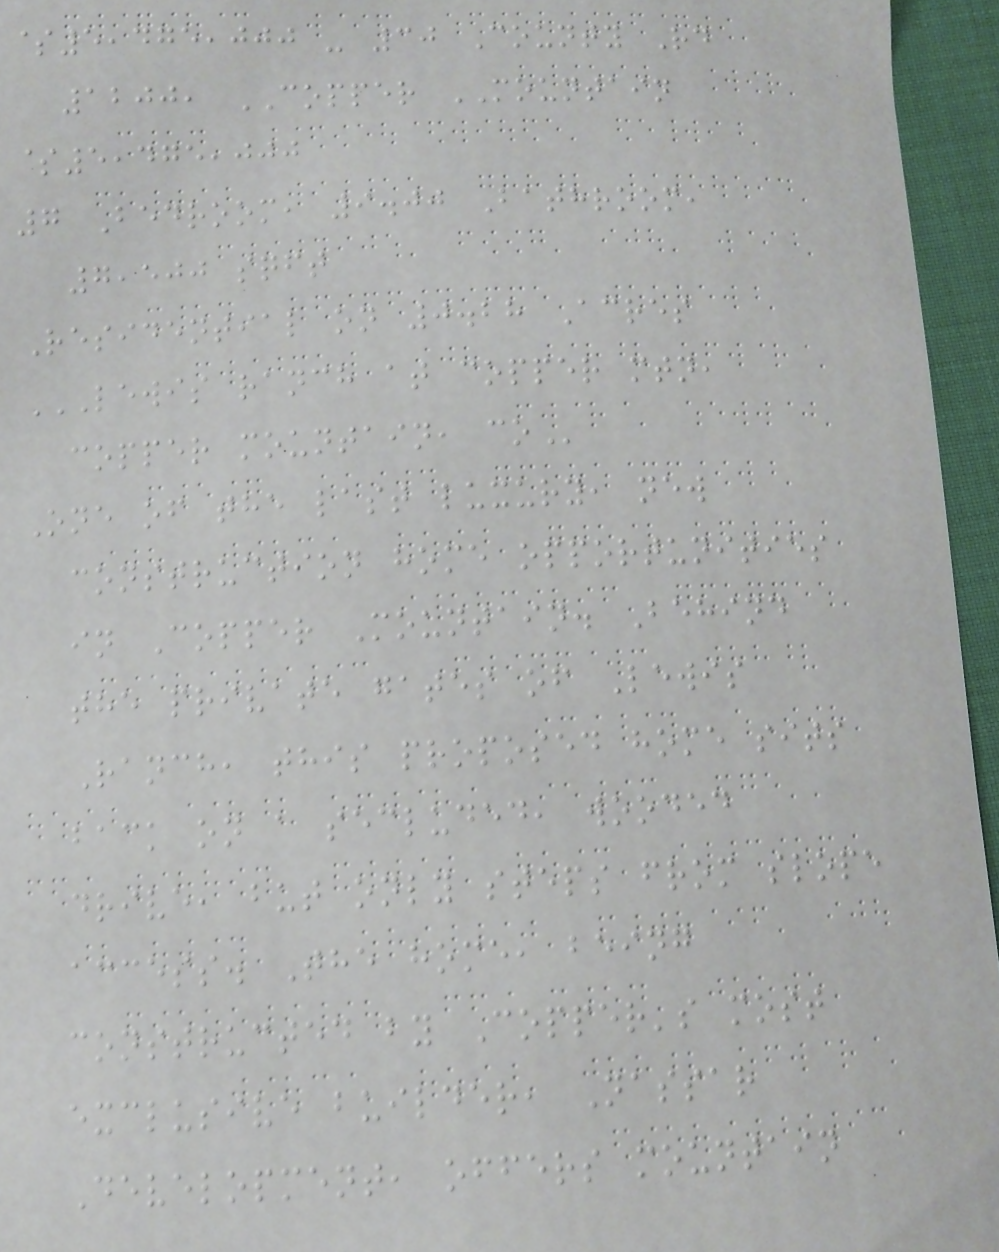$5,475,000 - 30 County Rd
1200, COPPER MOUNTAIN
$5,475,000
7 Bedroom, 9.00 Bathroom,
7,500 sqft
Residential on 0.28 Acres
LEWIS RANCH AT COPPER MTN,
COPPER MOUNTAIN, CO
One of the last luxury, new
construction home opportunities
in Copper Mountain. Behind
the private gates of Lewis
Ranch, this proposed home sits
back on a secluded, wooded
drive, but only steps from slope
access. The home, being
constructed by Copper's most
exclusive builder, Nassar
Development, offers mountain
